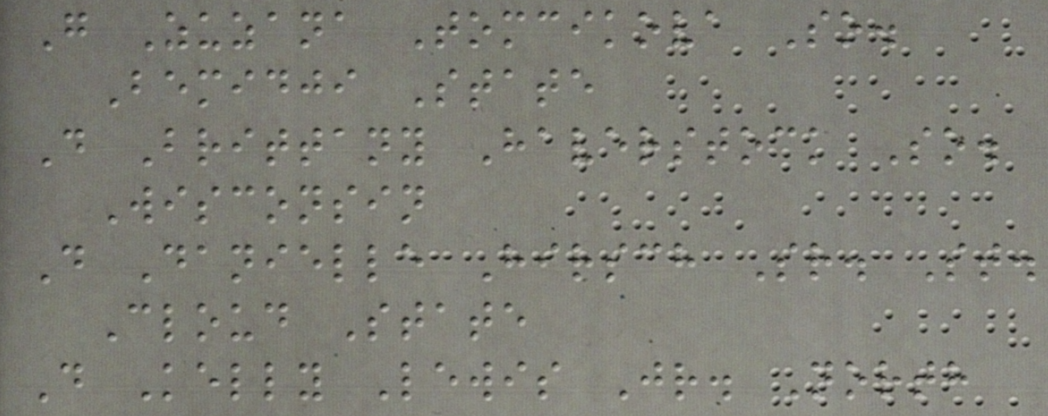G Zuzana Tomcikova So.
Bemidji State
D Brittany Haverstock So.
Wisconsin
D Danielle Hirsch Sr. St.
Cloud State
D Kelly Lewis Jr. North
